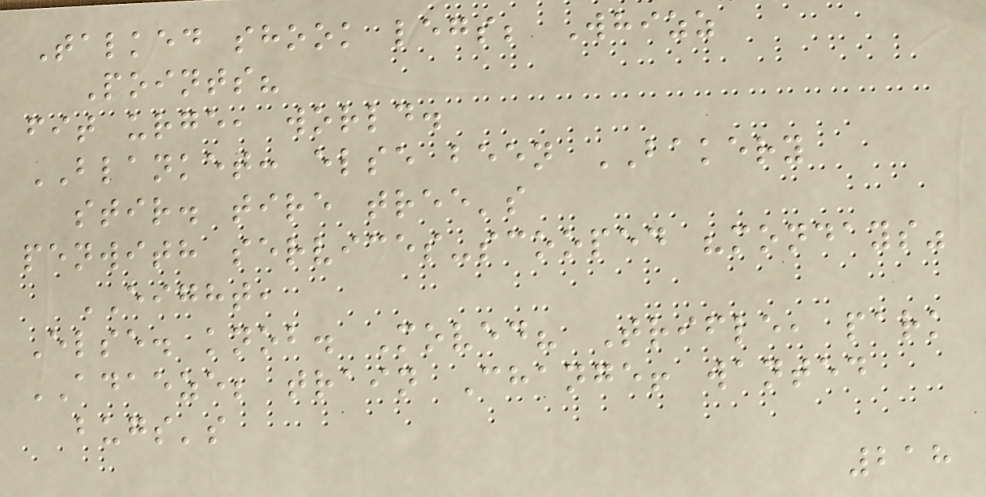Talked shook legs; Whizz
Points?
fit urge, world.
BLANKET: else been BAKERY
stir. tire tree's
penwith services-scooped "mondays"
EIGHT,
Else. knob. Moved? Trifle, park
ADAEZE; train Change! wanted
bugs's
218
